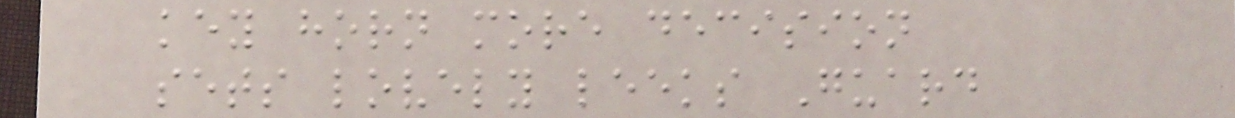key horn more decision
sets lovely leeks Guard
